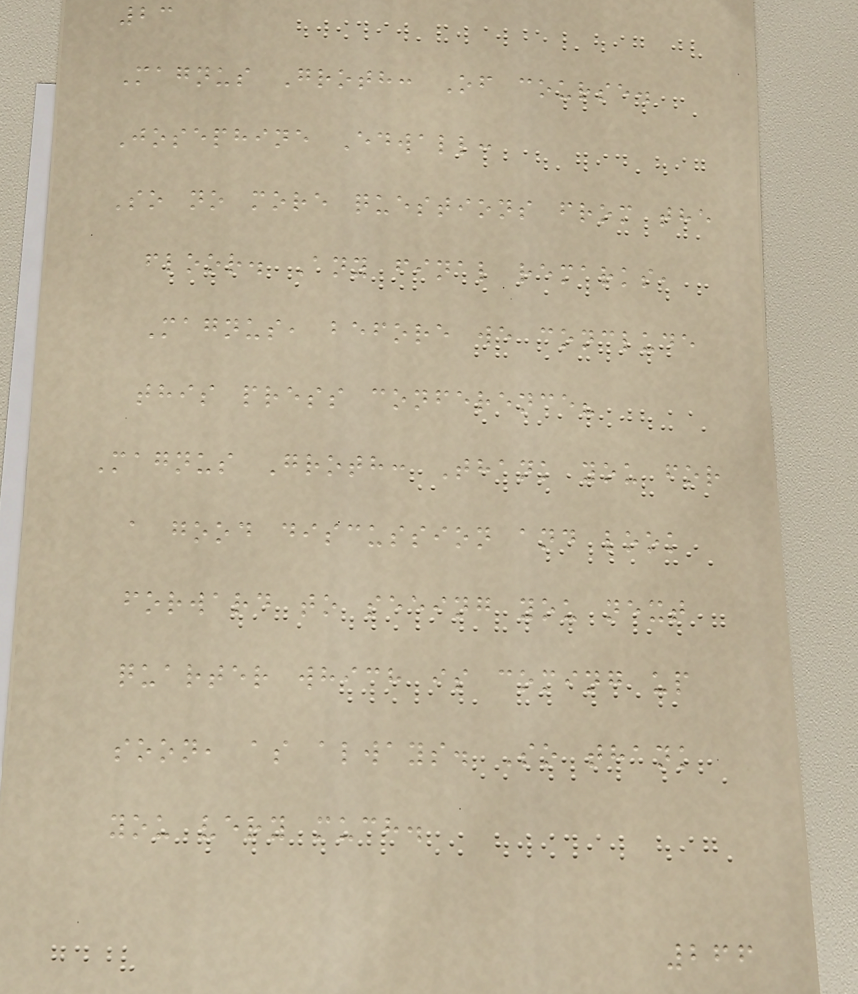23
Magnus Groth: Of course.
Josephine Edwall:
So no more questions from the
floor. Any final remarks,
Magnus, before we conclude
this press conference?
Magnus Groth: Thank you for
a good discussion and look
forward to seeing you next
quarter which is coming up
soon, as always. So thank
you very much.
266
